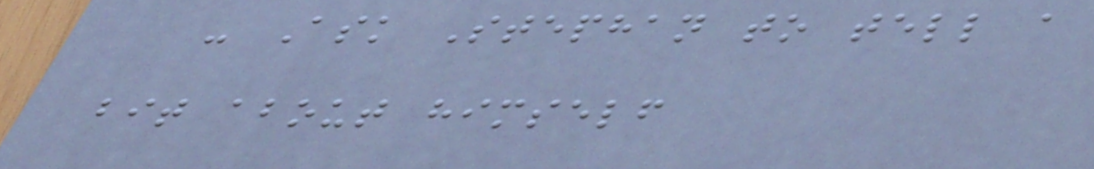- Ask Stephan to tell a
bit about himself
